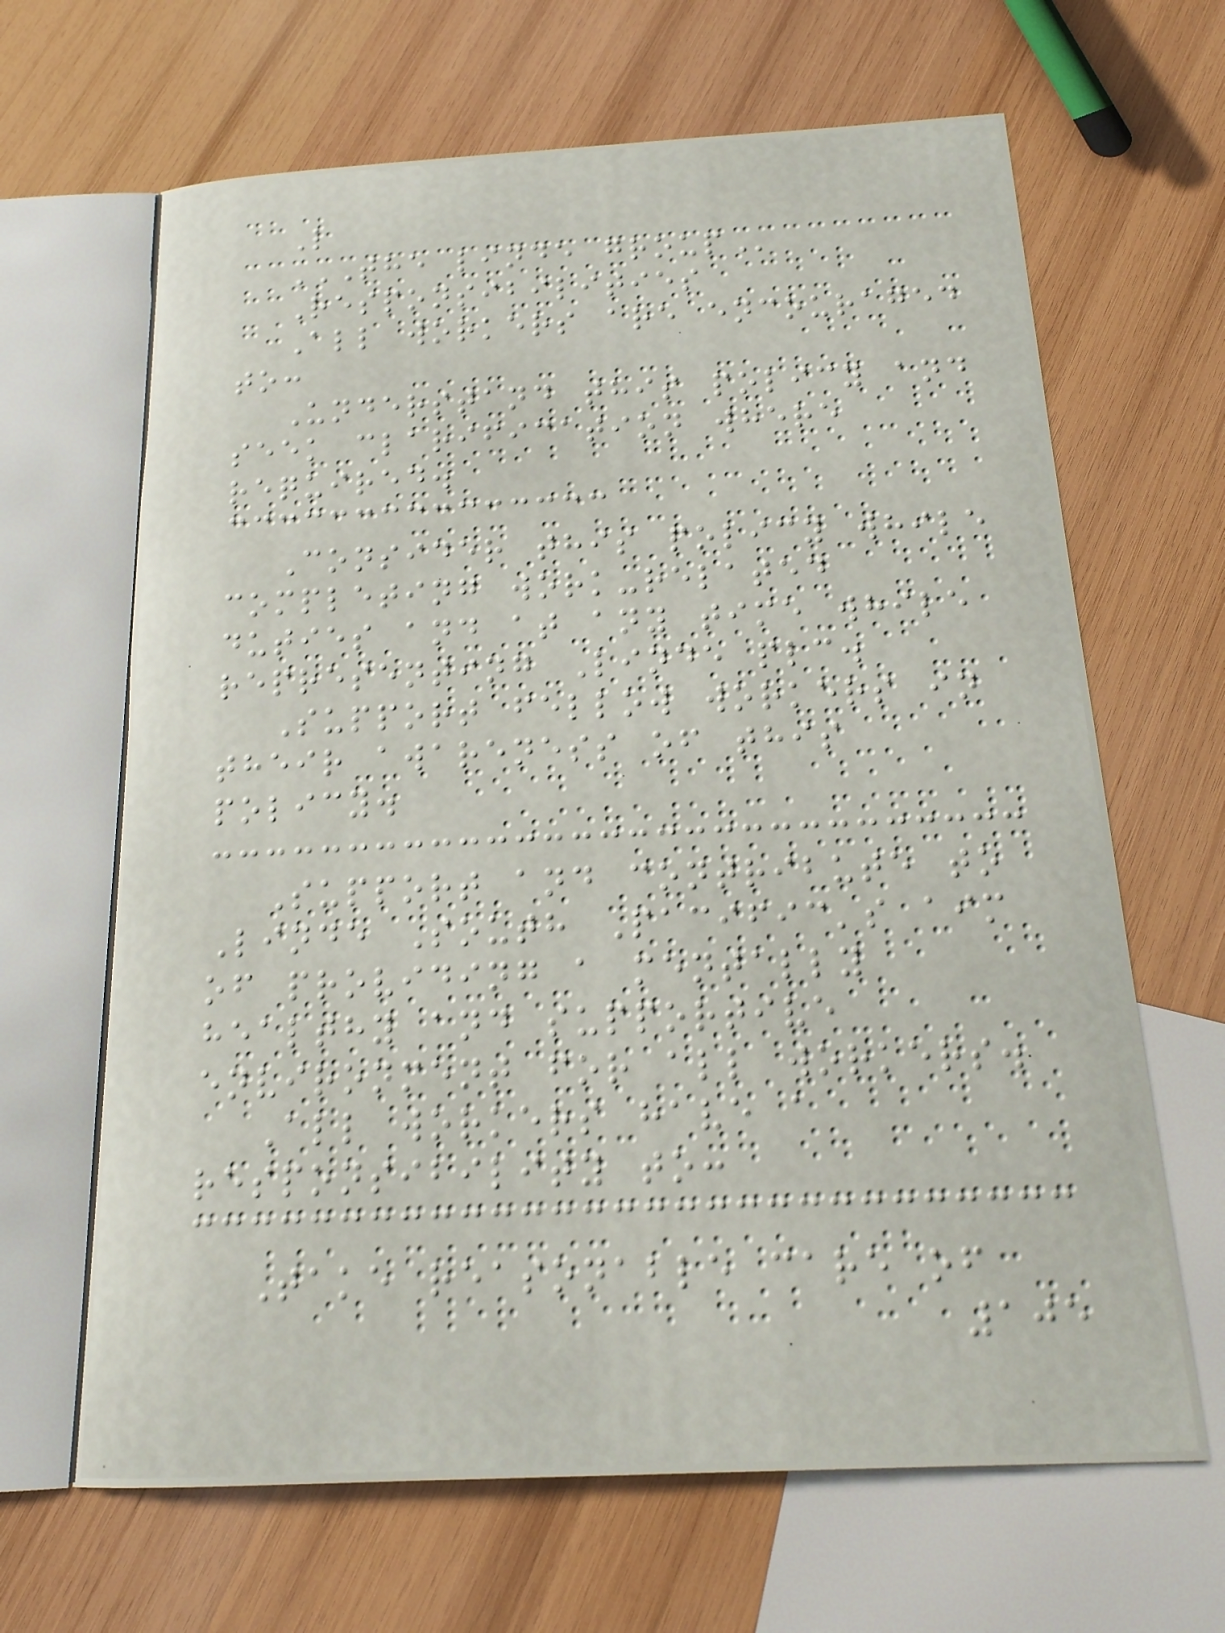L
THE LINDE GROUP
Responsibilities
All workers are encouraged
to:
Understand this policy and
seek clarification where
required.
Consider this policy while
completing work-related
duties and at any time while
representing Linde plc.
Support fellow workers in
their awareness of this
policy.
Support and contribute to
Linde South Pacific's aim
of providing a mentally
healthy and supportive
environment for all workers.
All workers have a
responsibility to:
Take reasonable care of
105
